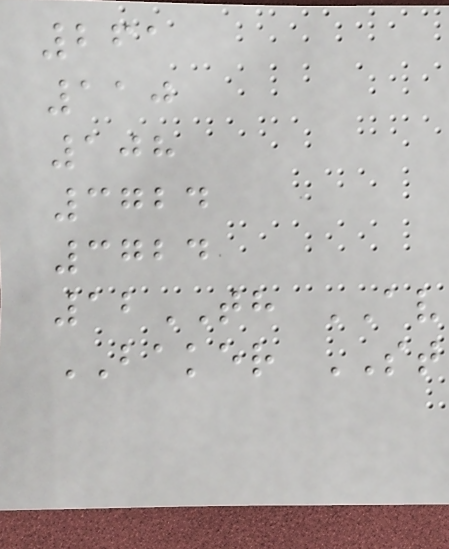261
110
108
3724
3724
12TH AV
BAKER ST
